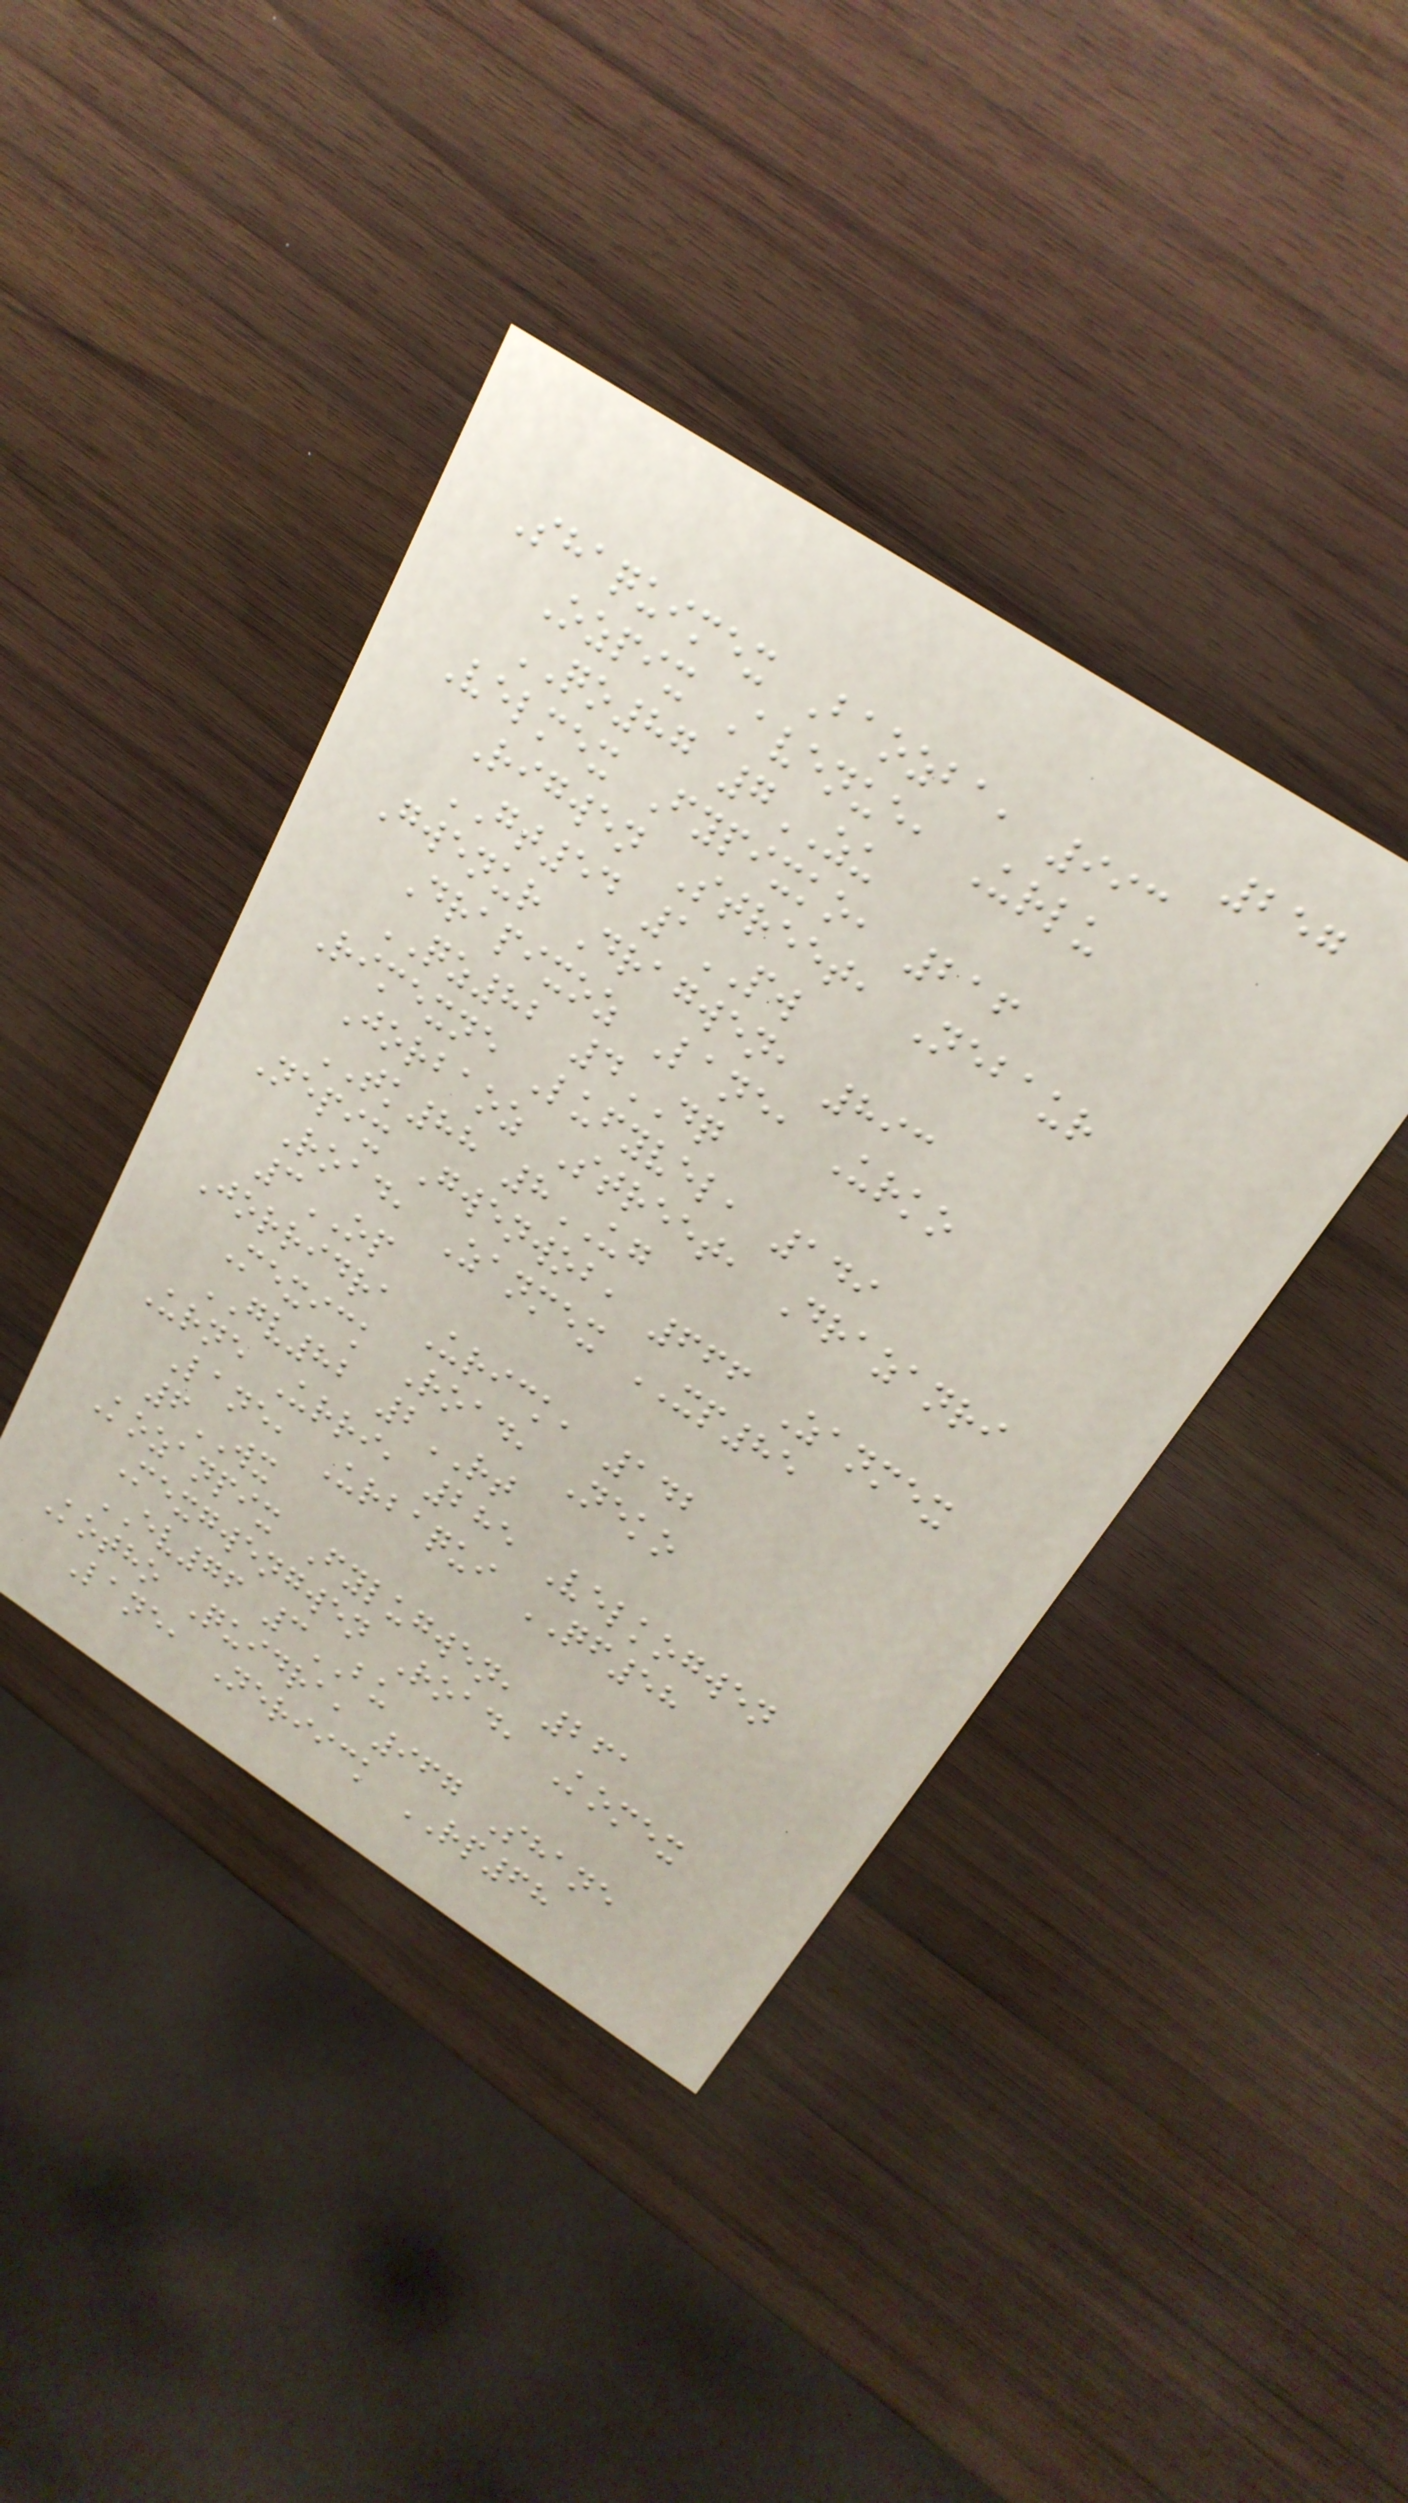257
Shaquimex Baozba, 993
Ozpix Avenue, Urlu
QO87 7ZU
Velmex Fypixko, 216
Rigwen Street, Nebaur
GT54 1PW
Gwenur Dragwen, 893
Drapixoz Lane, Urko
QZ82 4DQ
Rimexne Lufyvel, 149
Jorbaoz Street, Drazanri
TK88 8UG
Nepix Gwenwob, 666 Zanmex
Road, Zanmex XP85
3OP
Jorridra Urick, 142
Mexick Road, Neko
GV82 2RT
Urne Urri, 285 Velkogwen
Lane, Urbaqui QF58
6WX
Kozanpix Fylugwen, 261
Mexgwengwen Road, Komex
EV76 3BU
Kotho Quidra, 967 Shane
Lane, Neriick RP68
